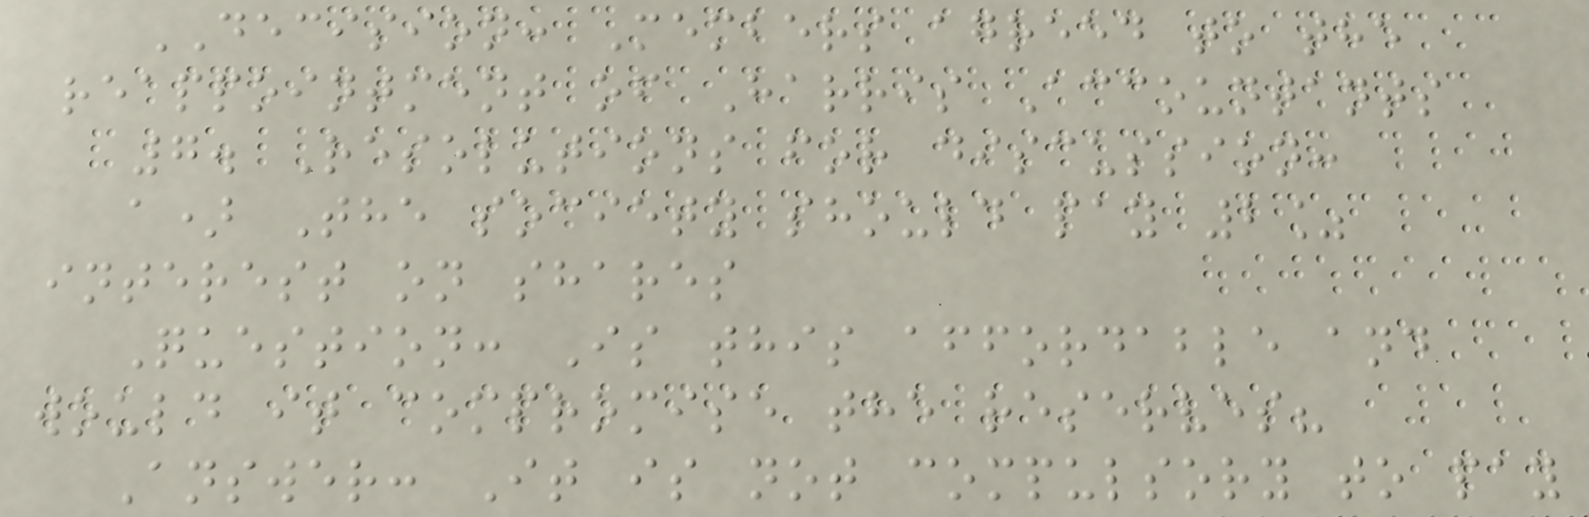DECISION: Members agreed to the
reappointment of Harris Accountants
7. Resolutions for discussion:
a) The society should pay 2%
interest on shares
Question: Is this affordable and
would it compromise the reserves?
Answer: It is not compulsory to pay
